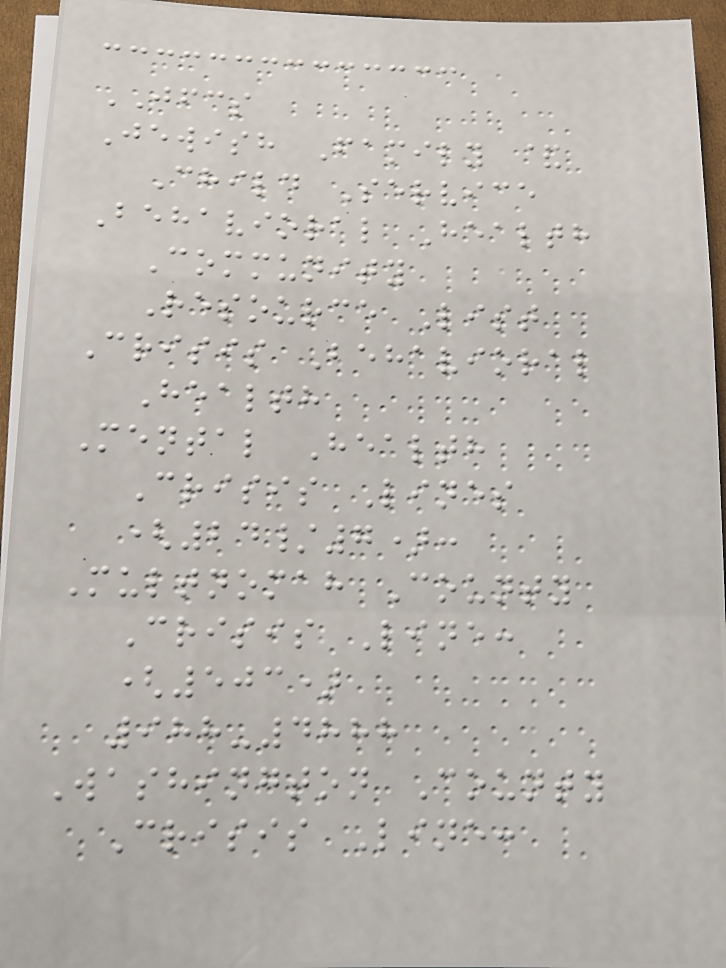JFCS
Jewish Family &
Child Service
Behavioral Health
Community
Resource List
Crisis Behavioral
Health
Mental Health
Crisis Lines
(24/7):
Multnomah County
Crisis Line:
(503)
988-4888
Washington County
Crisis Line:
